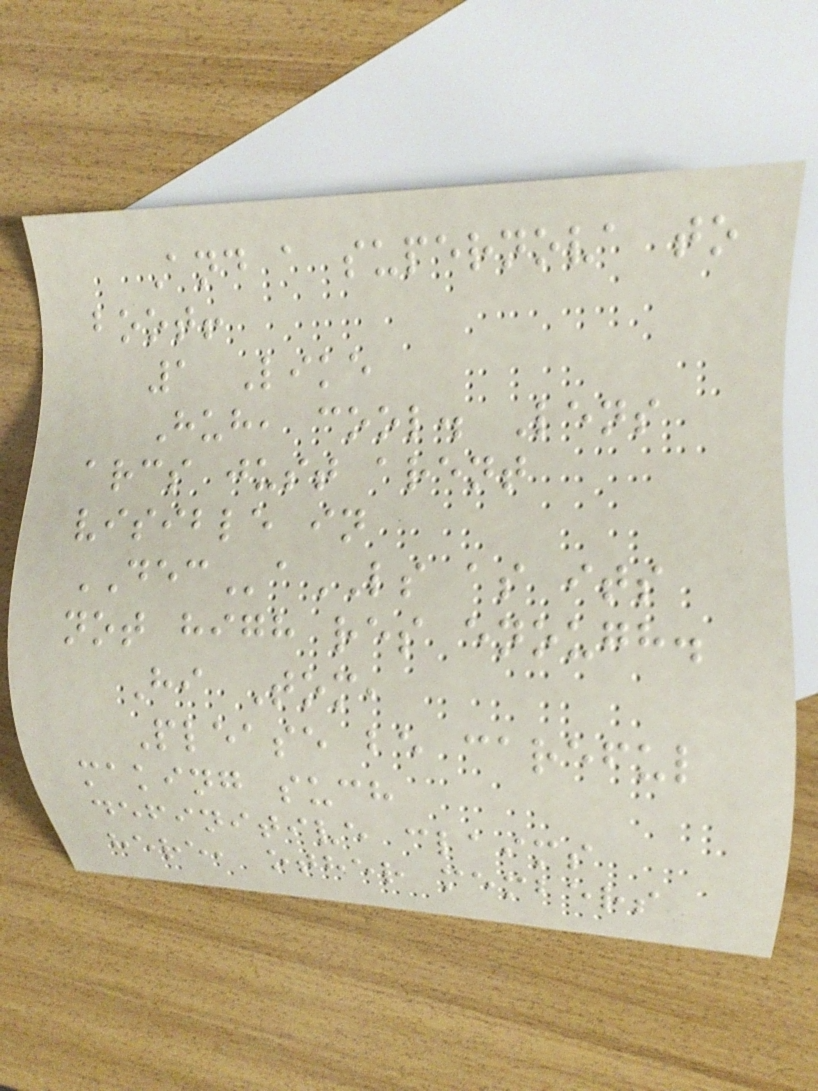And a supernova to
boot!
1 Like
Huh, cool. Lens
arcs just arent
visible in
DECaLS as its
not high res enough.
Hi Tom,
Please be careful
making such
definitive claims
here, other members
